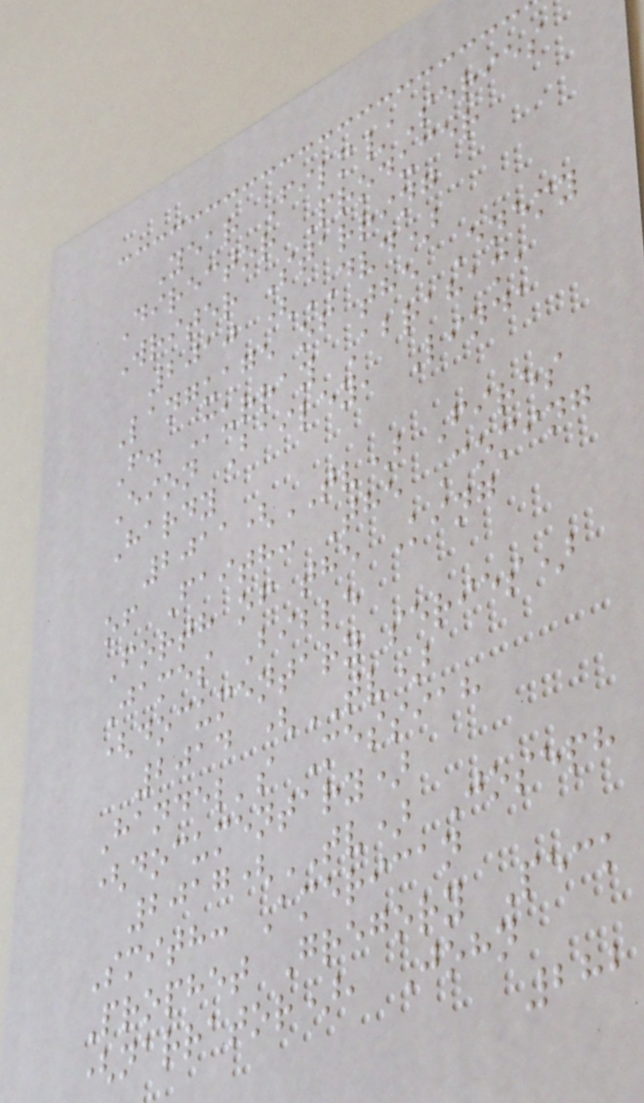Year Film/Series
Director Producer
Writer Starring
2010 (DVD)
Language of the Enemy
F. Murray Abraham,
Eion Bailey, Linda
Hardy
2011(TV) Fires
of Faith: The Coming
Forth of the King
James Bible
(documentary series)
2014 (TV)
Handel's Messiah
(documentary)
2017(TV) Joseph
Smith: American
Prophet Gregory Peck
(narrator), John
282
